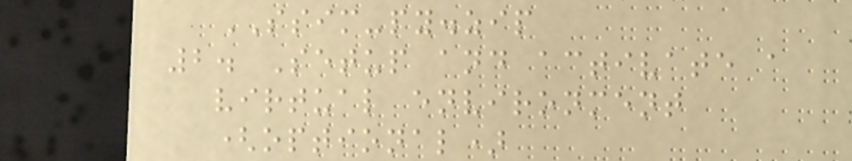SSIM-py.zip
2. Setup and activate a
virtual environment
(optional)
